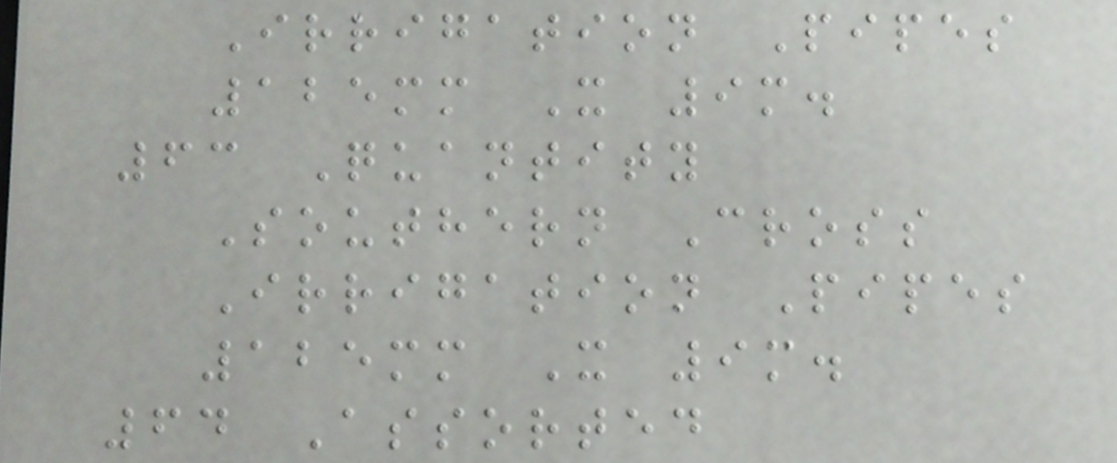Irrigation Pipes
125mm X 9m.
63 Quantity
Southern Cross
Irrigation Pipes
125mm X 9m.
64 Assorted
